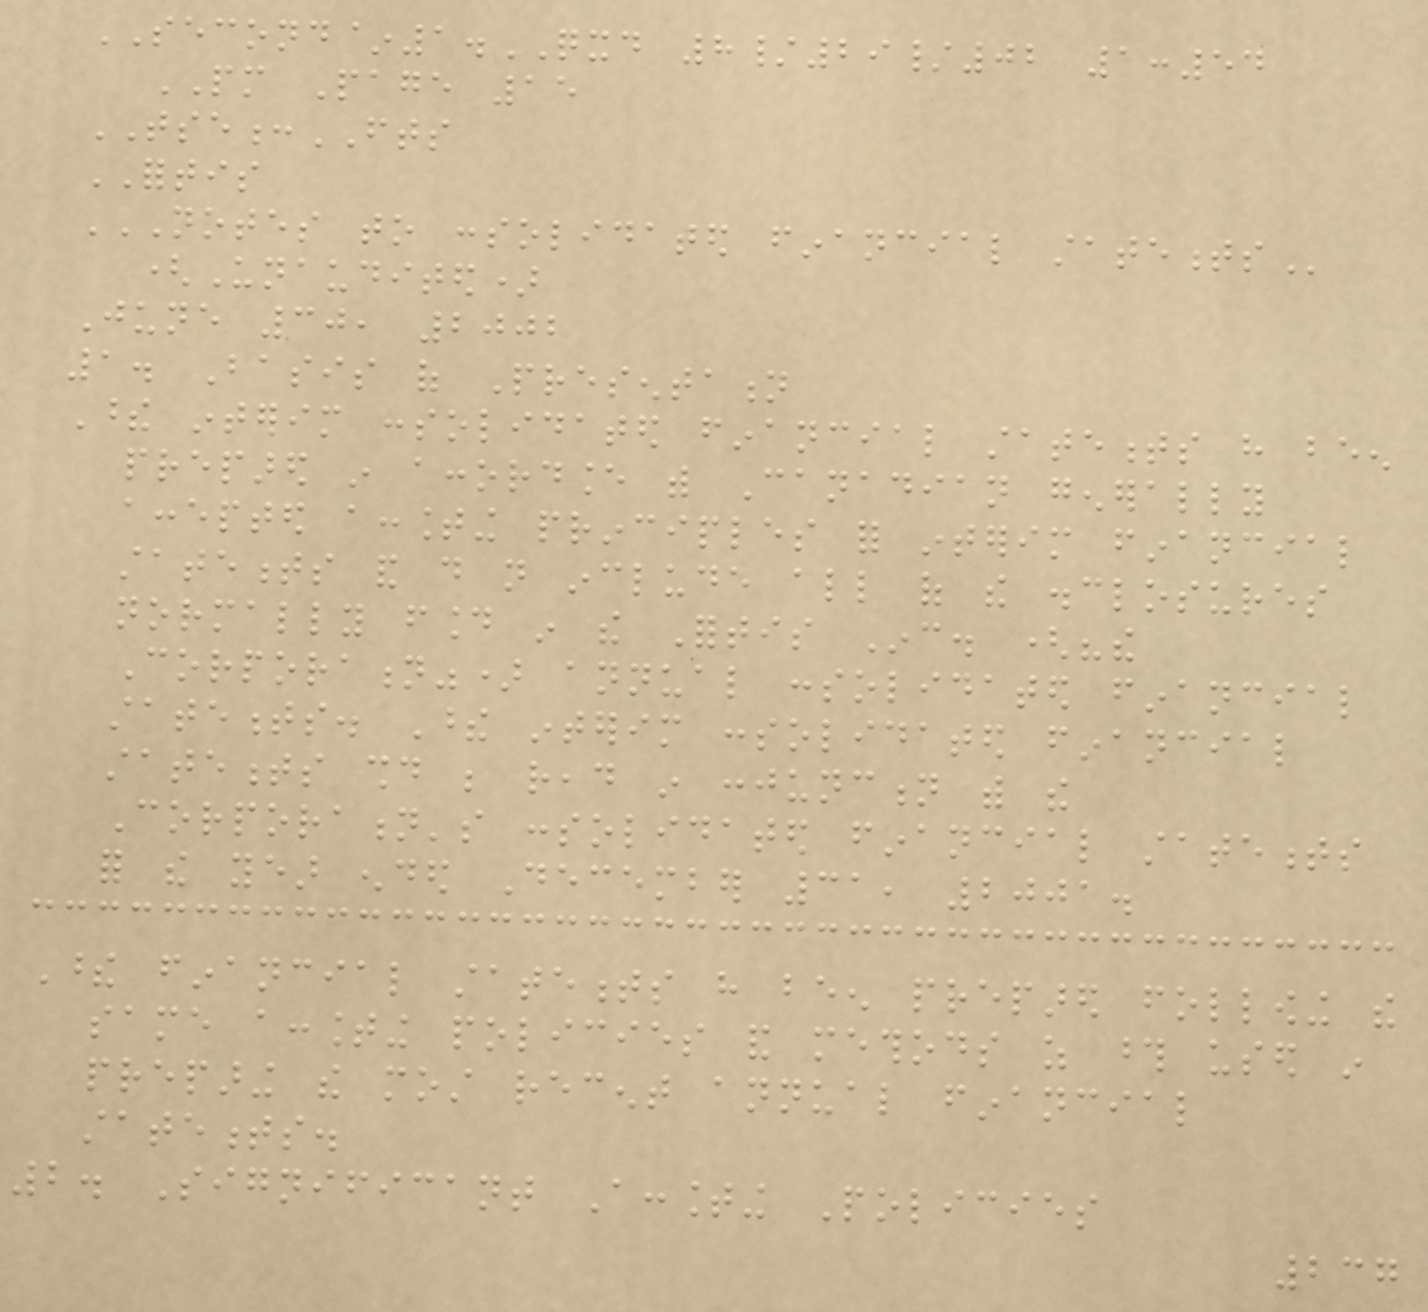SECOND~1.QXD 8/29/02 1:54
PM Page 15
TSE:FTS
FORTIS
NOTES TO CONSOLIDATED FINANCIAL STATEMENTS
(Unaudited)
June 30, 2002
1. Basis of Presentation
These interim consolidated financial statements have been
prepared in accordance with Canadian generally
accepted accounting principles for interim financial
statements and do not include all of the disclosures
normally found in the Fortis Inc. ("the
Corporation") annual consolidated financial
statements. These interim consolidated financial
statements should be read in conjunction with the
Corporation's consolidated financial statements
for the year ended December 31, 2001.
These financial statements have been prepared following the
same accounting policies and methods as those used in
preparing the most recent annual financial
statements.
2. Significant Accounting Policies
237
